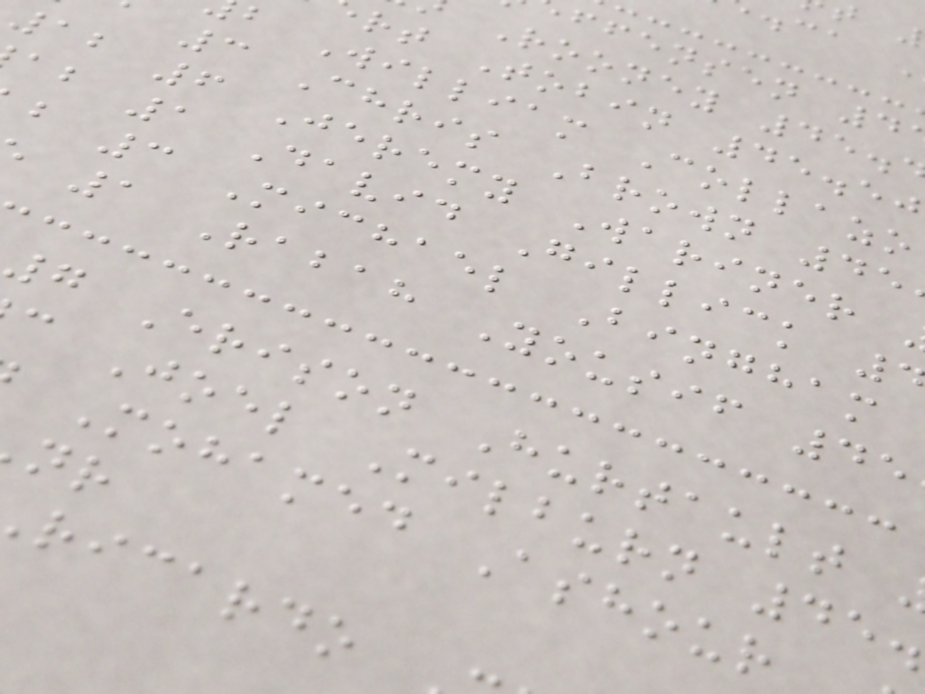ffensen 4
Rooney 45.
rt Tobin 45.50
b William Collazo
3 Chris Brown 45
12 6 Jeremy Wariner
ab 1 David Gillick
b 3 Michael Bingham
1 Rabah Yousif 45
7 Erison Hurtault
c Joel Milburn 45.
Mohamed Ashour
